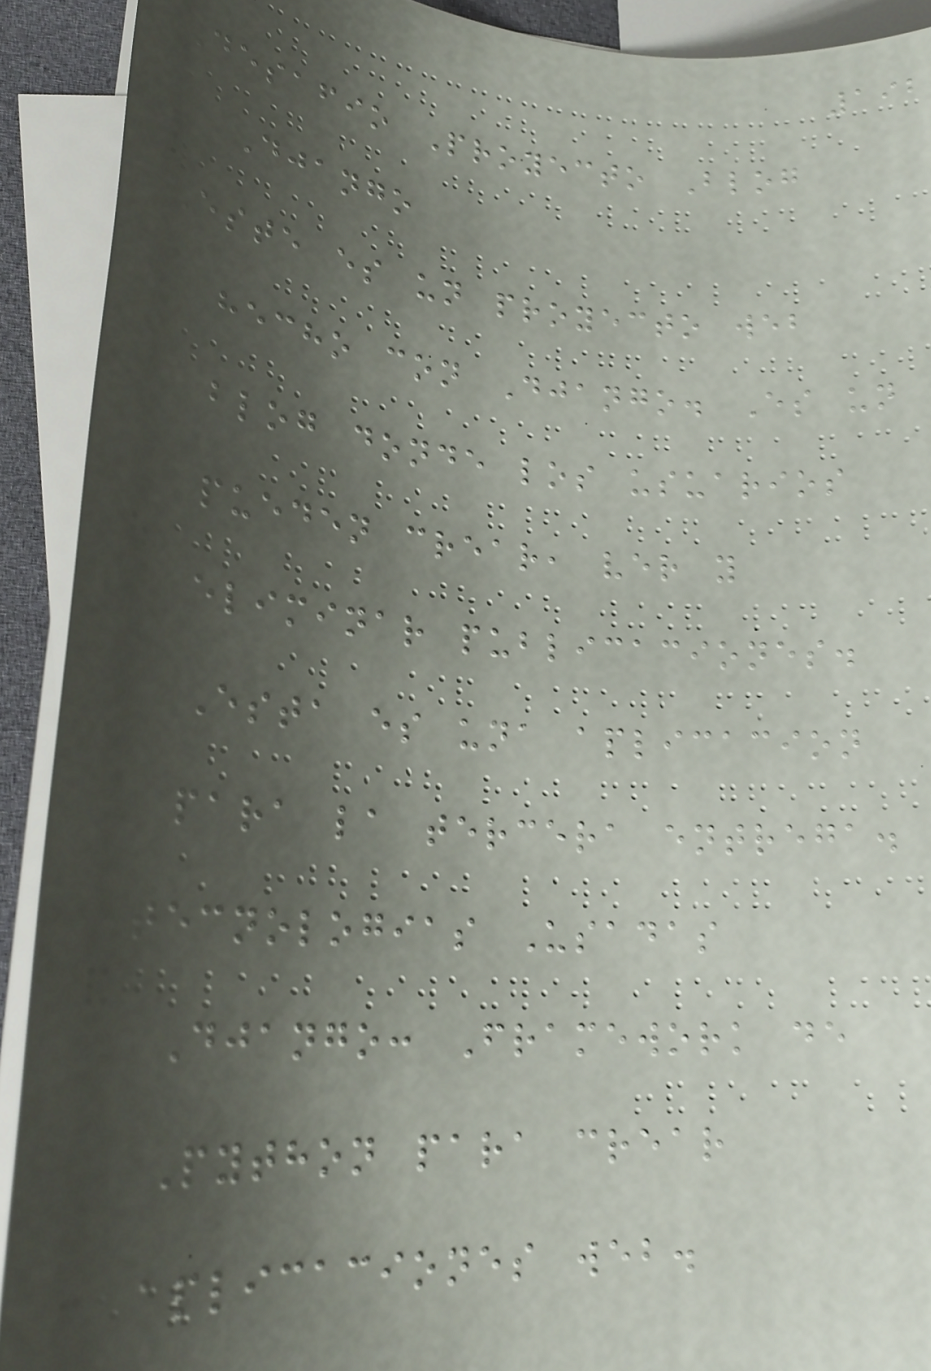192
Desafio Proyecto Blog
Django
Este es un proyecto web
hecho con Django. Es un
blog donde los usuarios
pueden crear, ver y
eliminar publicaciones.
Esta es una aplicacion
para la tercera entrega.
Tecnologias Usadas
- Django: Framework de
Python para crear
aplicaciones web.
